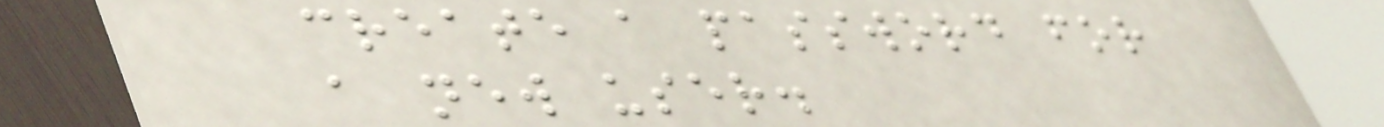create a password for
a new user.
